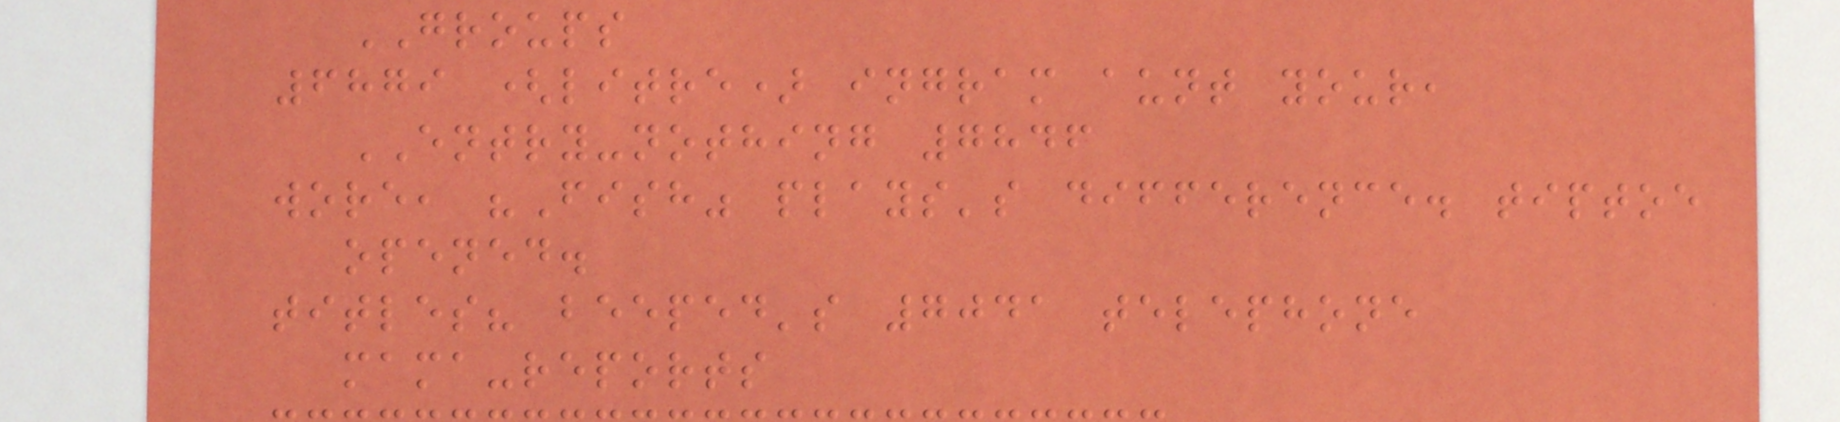GROUPS
6879 (litre) ingram aunt your,
ENTRY-nothing 7846
wore, "Fish" plays's difference. tiptoe
opened.
titles? beeped's 7041 telephone
mama-reports
